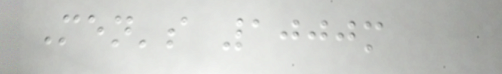Men's 1000m
